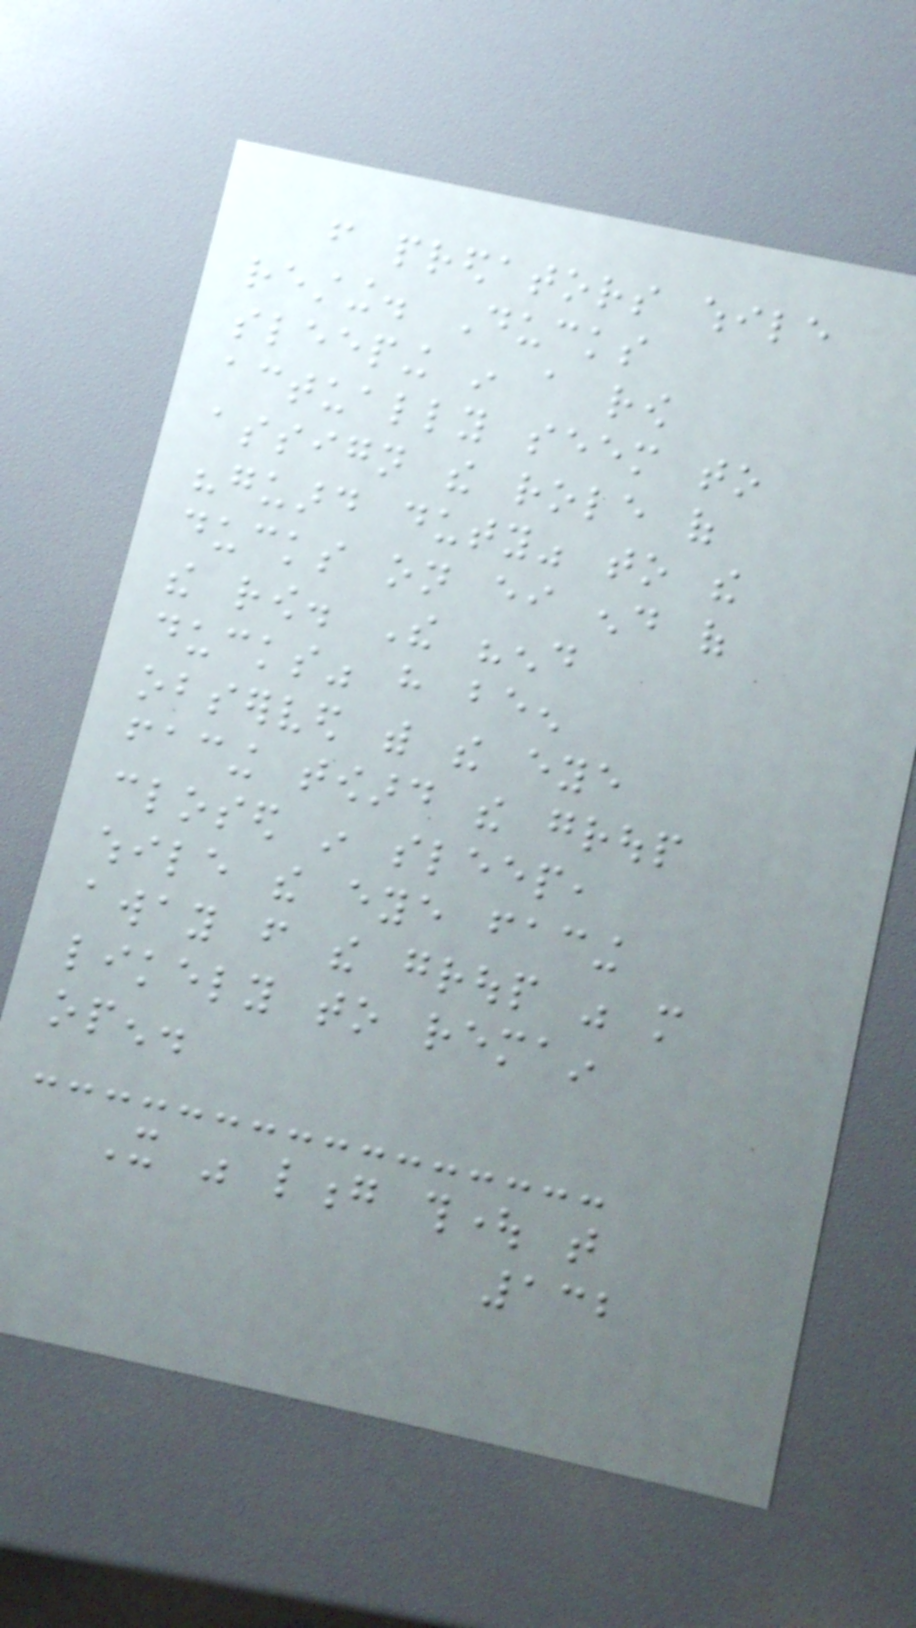from predators while
resting. Ducks
sleeping in a row
actually seem to
assign the role of
"guard duty" to the
ducks on either end of
the row. The "end
ducks" have been
observed with the eye
facing toward the group
closed in sleep,
while the eye facing
away from the group was more
likely to remain
open.
It was long thought that
132
